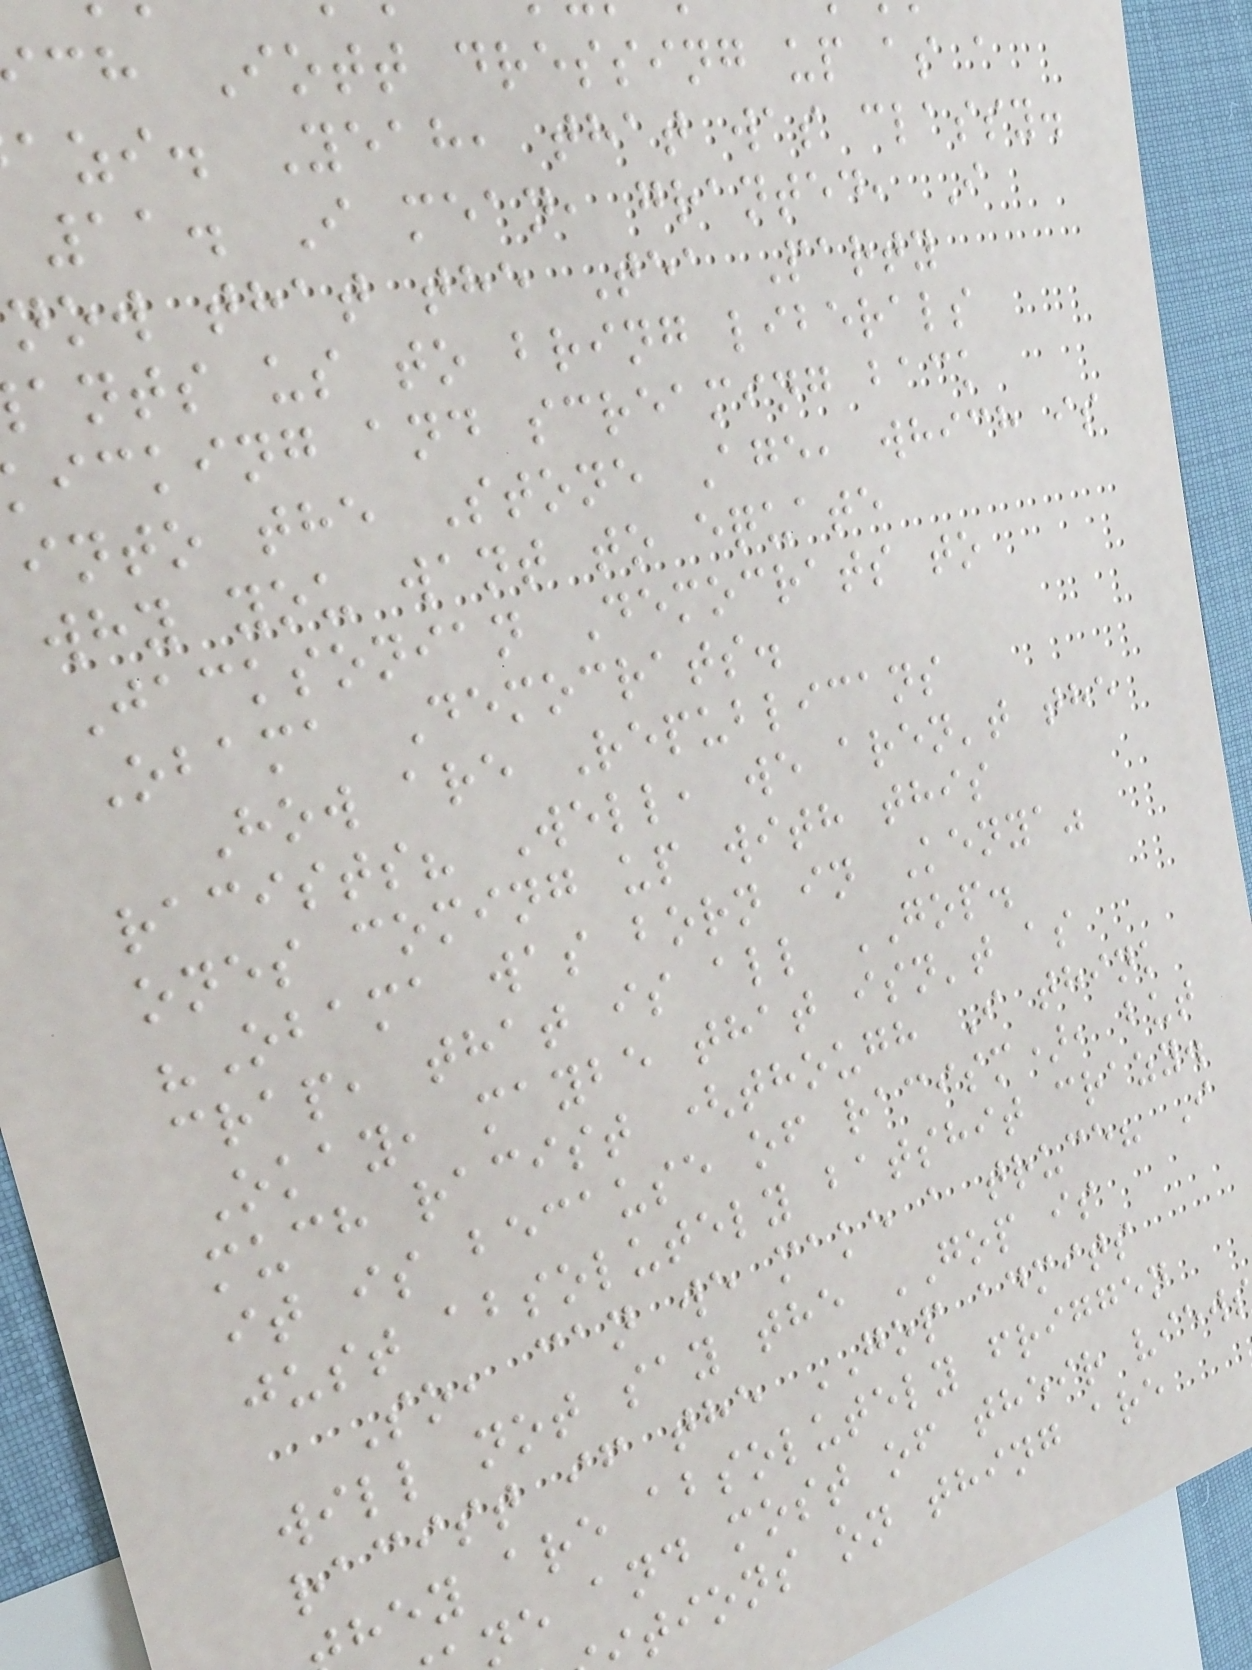ch Iott dressing up as a
azi. Yeah, that was classy.
11. I mean, granted, I
now that the Tea Party
ants us to bring liberals
icking and screaming back
into the Stone Age, which is
why you want to equate
Jacksonian Democrats to
Obama Democrats.
How are Republicans
racists? Well, we aren't the
ones coming up with this
"Obama was born in Kenya"
crap, that is all GOP.
Okay, maybe that isn't as
much racist (though I think
it is because of racism), but
just absolutely batshit crazy.
So, can we make a truce? I
will not say the GOP is
racist if the GOP admits
hey are absolutely friggen
ne and most of their view
tions on thing are
